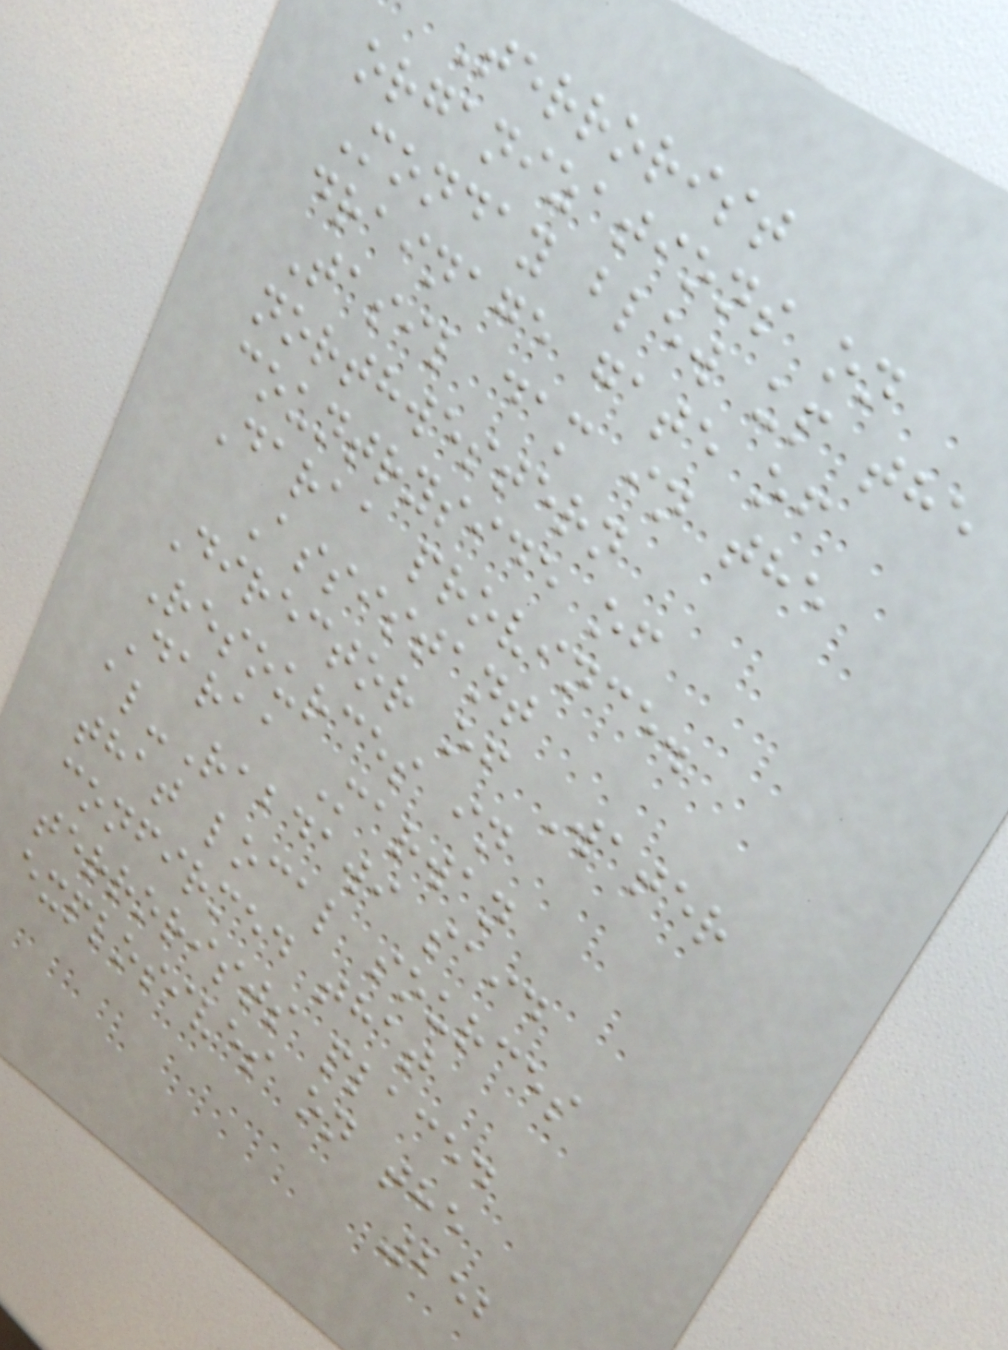Terrorist
organizations on
Monday blew up the
drainage gate of
Tasil dam in the
northwestern
countryside of
Daraa province.
Assistant
Director of Water
Resources in
Daraa Marwan
al-Rabdawi said
that local sources
confirmed that
terrorists placed
explosives on the
252
